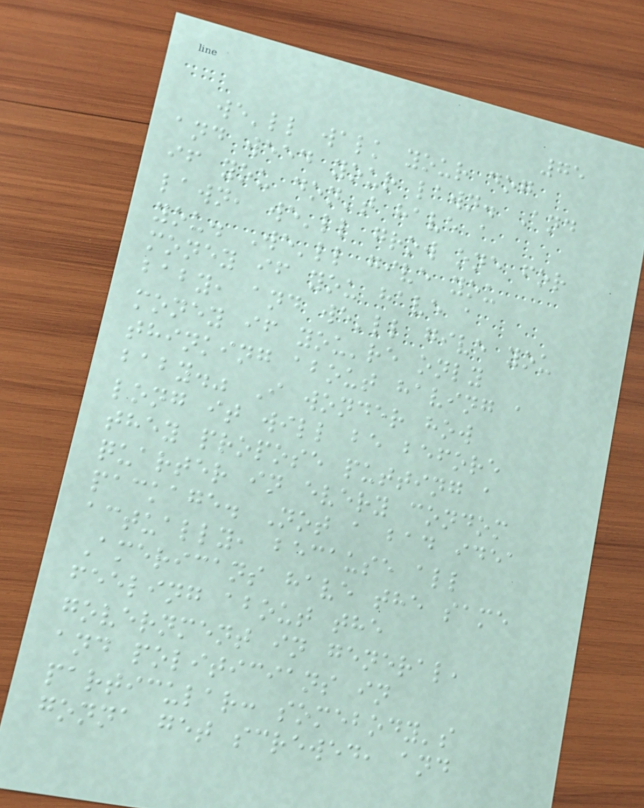75
we'll walk your dog
and weed your lawn. And
if you don't have a
lawn, we'll grow one for
you. We'll give you
money if you have a
baby, and we'll give you
money if you're only
thinking about having a
baby." I wonder how
long it will be before
they propose putting a
quarter in every condom
package. Not a bad idea
actually, because all
Americans have the same
feeling about the
government in general,
and politicians in
particular: somebody's
gonna get screwed, and
